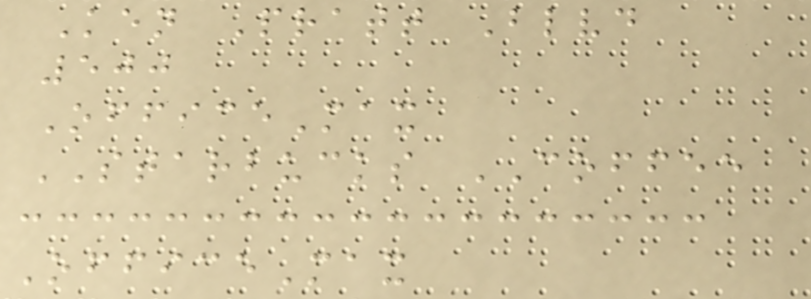Ken Pratt Blvd
500
OfficeMax
STARBUCKS COFFEE
OfficeMax
